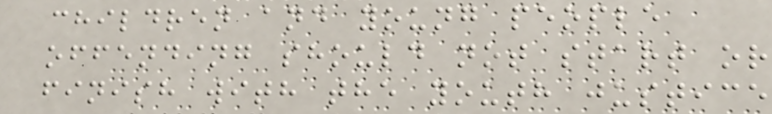children and young people
offending should not start or
finish with the youth justice
